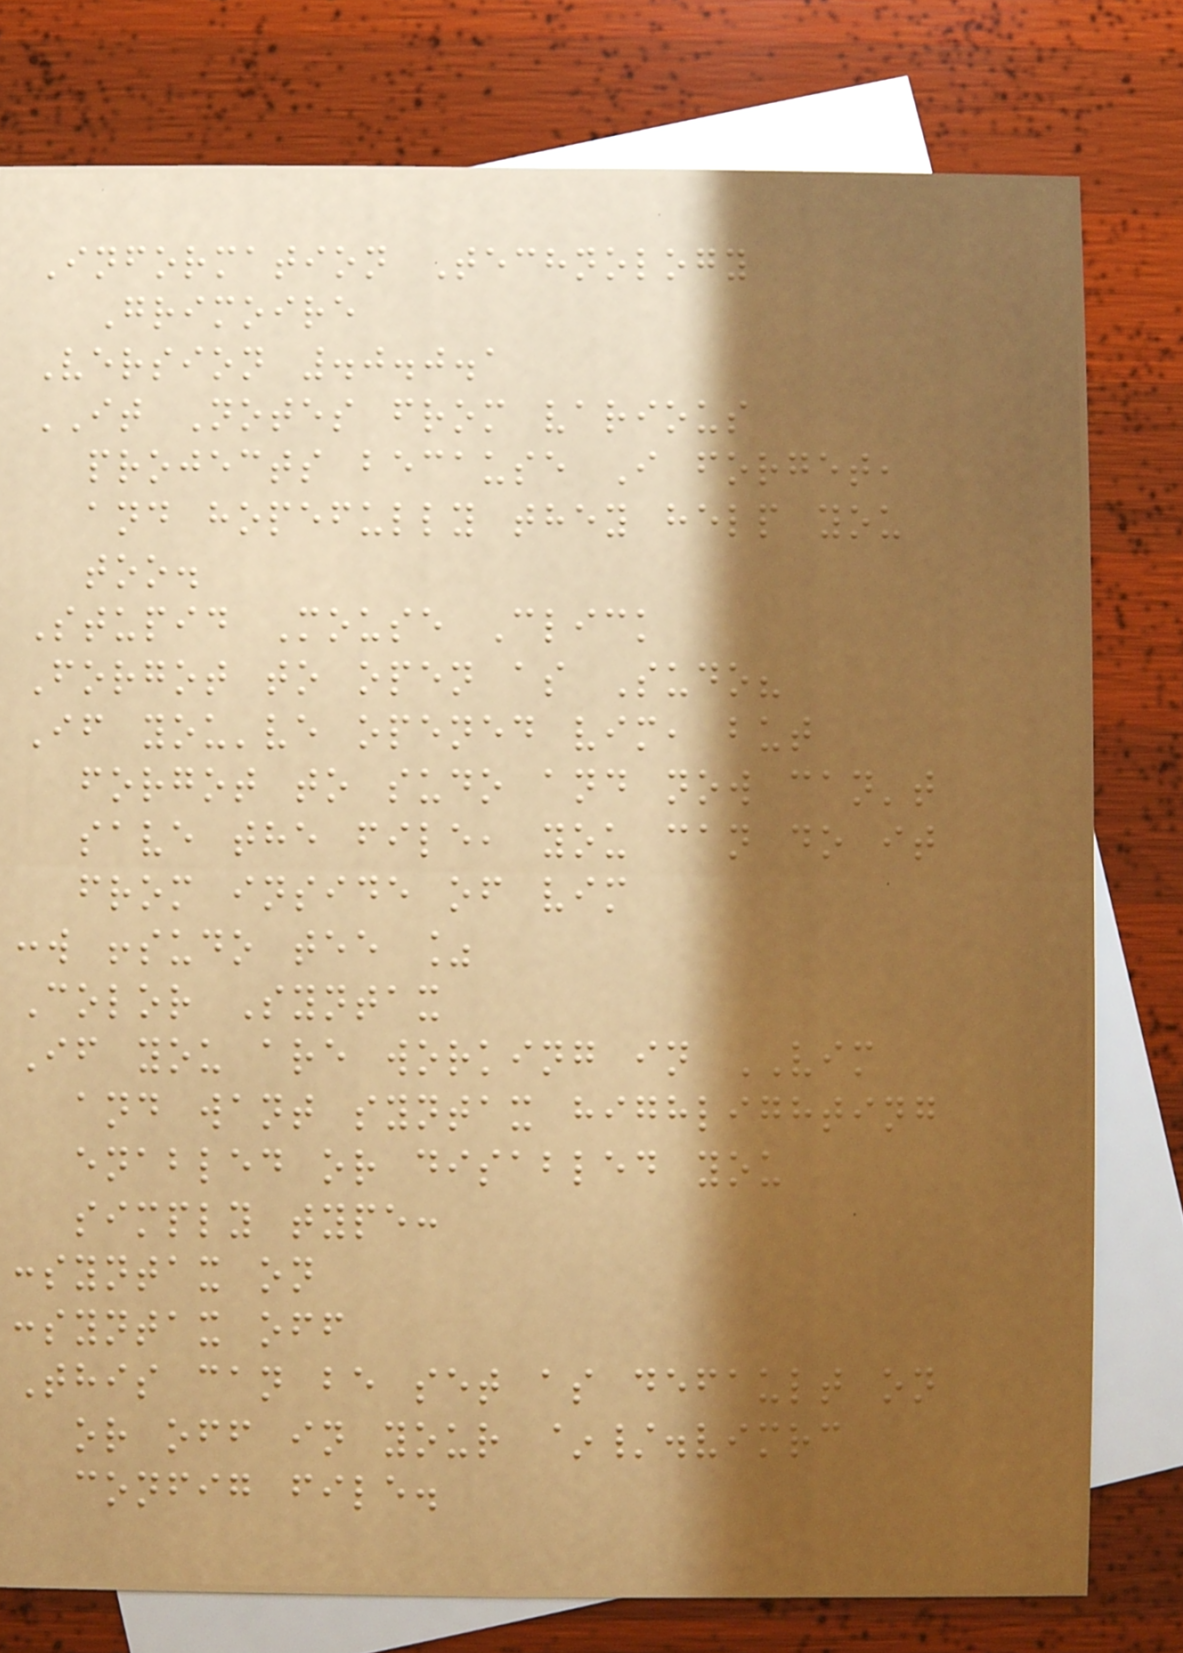Information Technology
Grimoire
Version .0.0.1
IT Notes from various
projects because I forget,
and hopefully they help you
too.
Stupid Mouse Click
Forgot to open as Sudo?
If you've opened vim, but
forgot to sudo and now can't
save the file, you can do it
from inside of vim
:w !sudo tee %
Color Syntax
If you are working in VIM
and want syntax highlighting
enabled or disabled you
simply type:
:syntax on
:syntax off
This can be set as default on
or off in your ~/.vimrc
config file.
